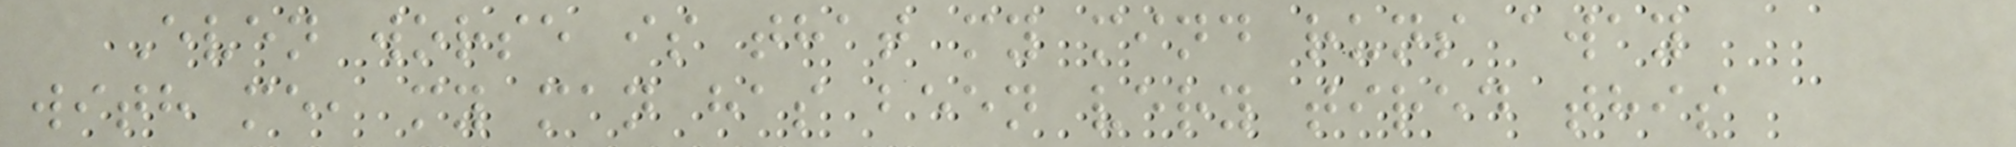Even worse is that my mind runs away
with me, my man has been very tired this
